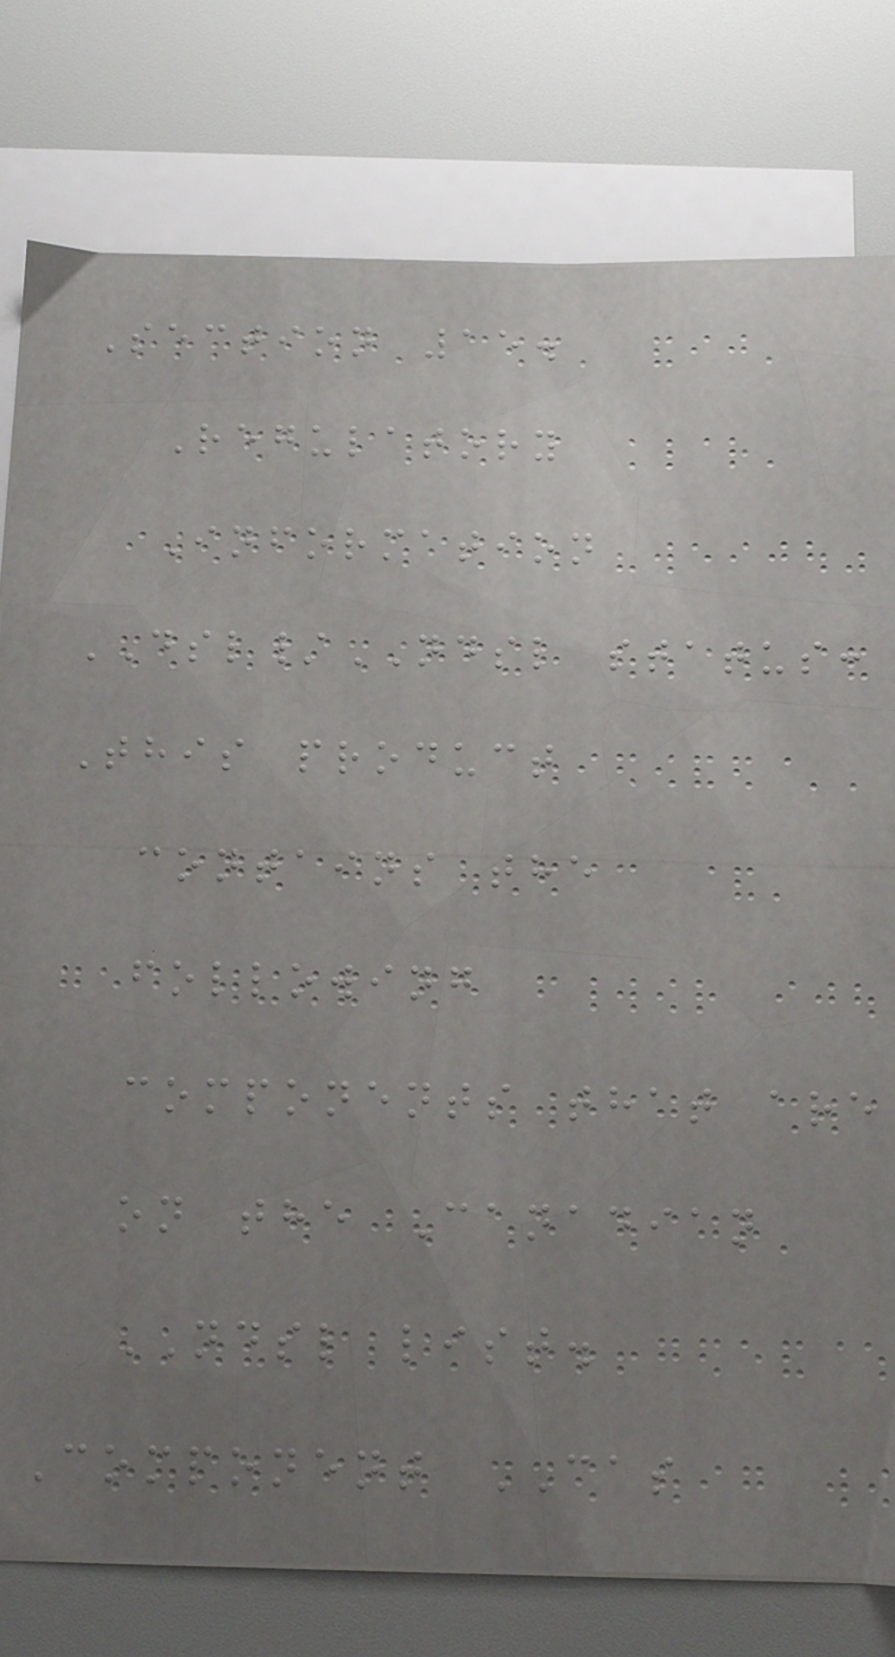Section 15.
Regulatory
Information
DSL/NDSL status:
This product
contains the
following
components that are
on the Canadian
NDSL list.
Component CAS
